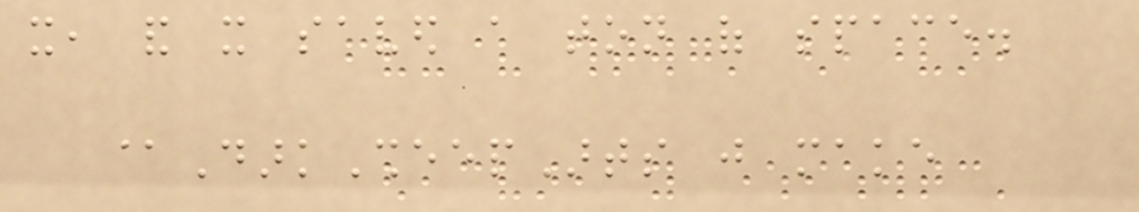it, and it saved a ton of space.
@DarkSheepArts just make
